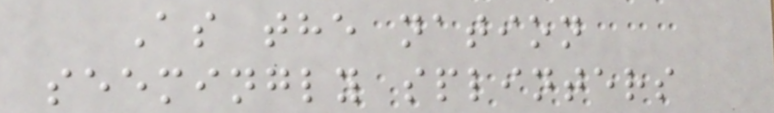As the nation
seemingly splinters
